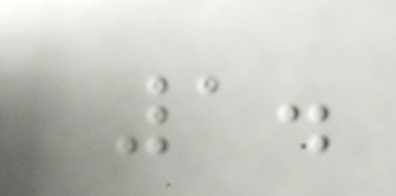1.
